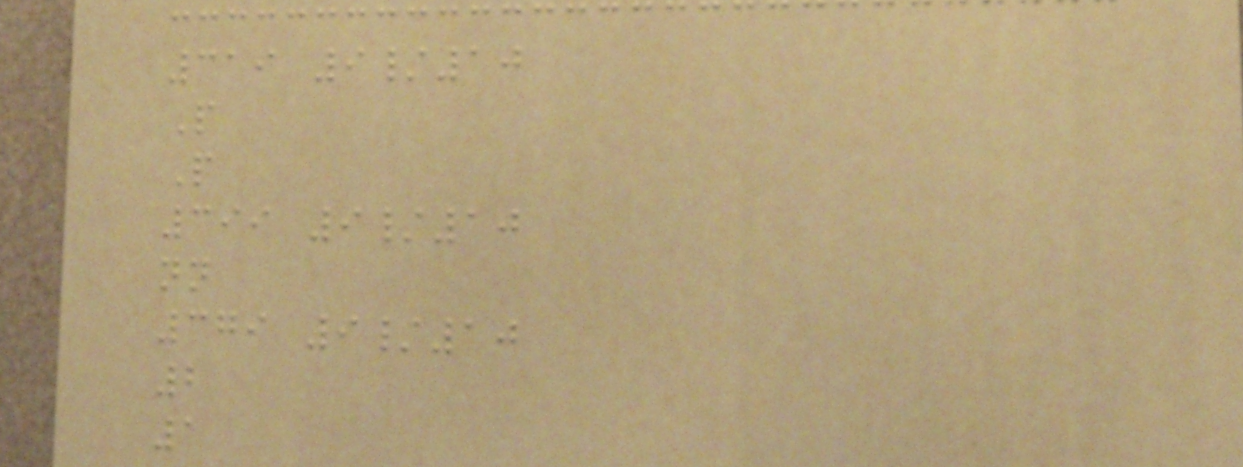319 9/10
P
P
399 9/10
nn
379 9/10
2
1
